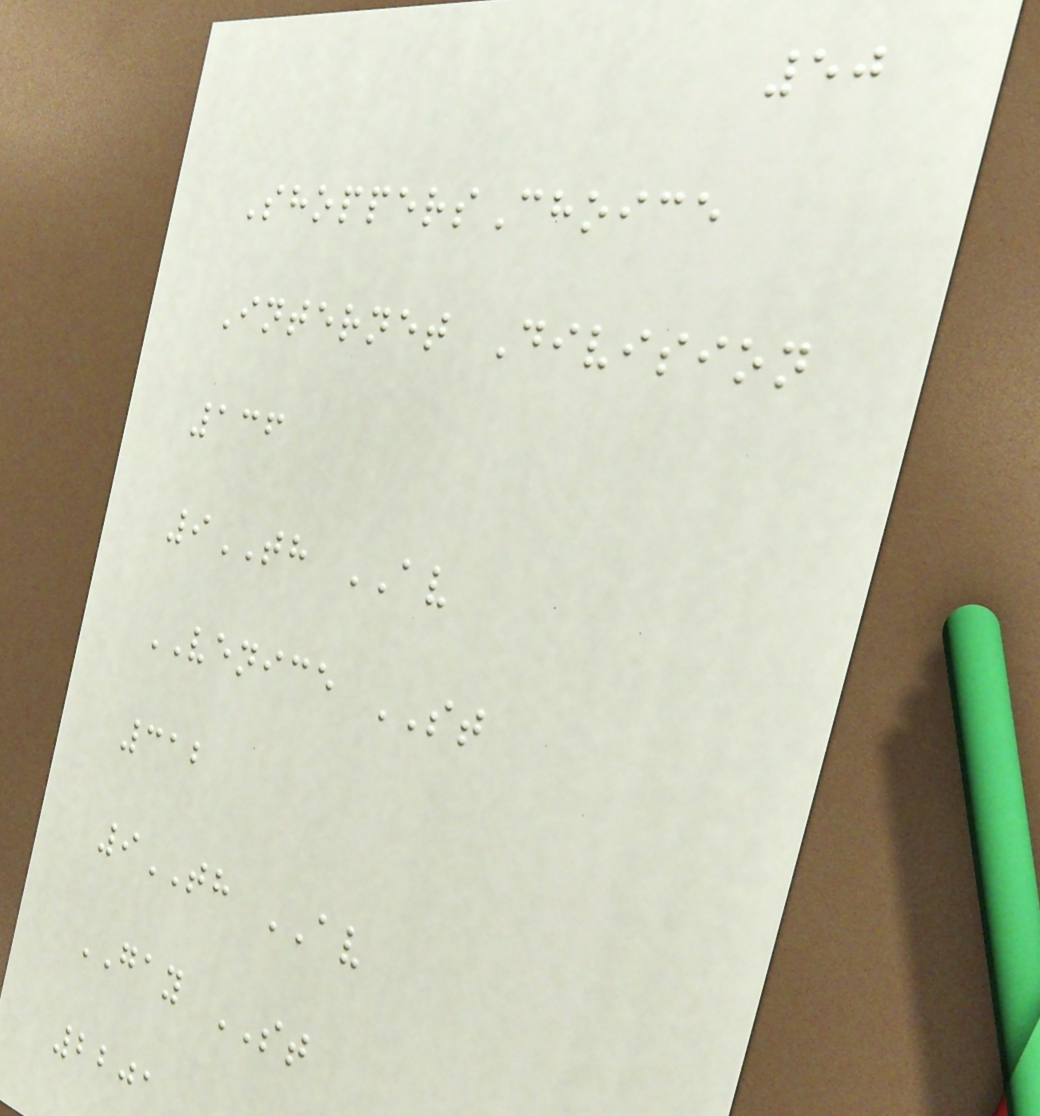50
ShoppersChoice
Internet Division
136
9TH AV
VENICE ST
312
9TH AV
GAY ST
2201
